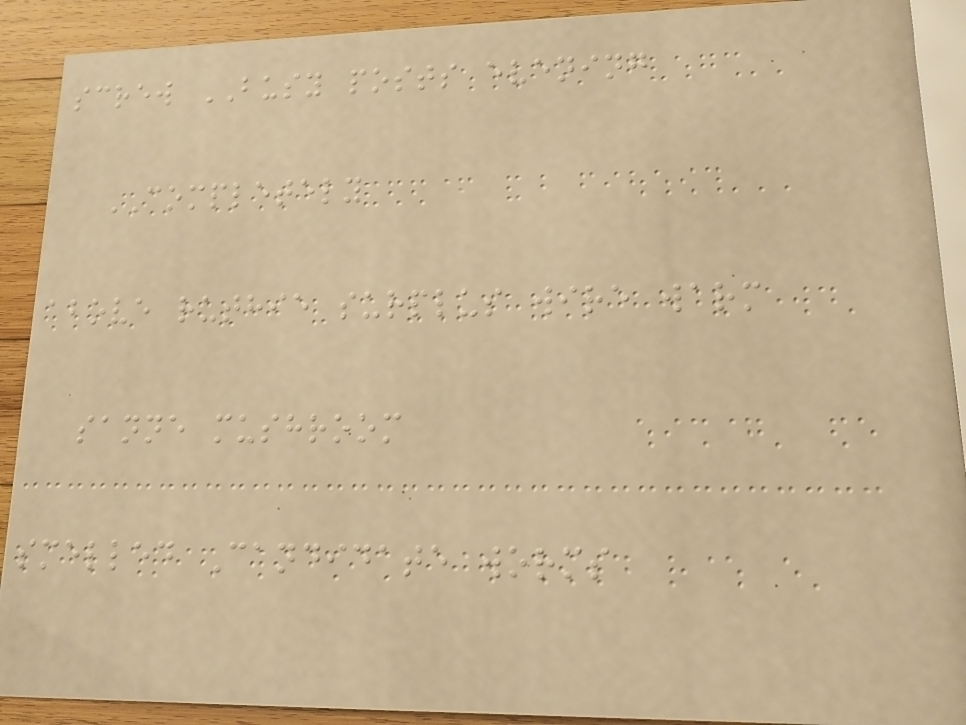screw BUSY posts evening
COMPLETELY
above ruthie surplus wire warm
sanne mushroom
smelled Candidate worms
